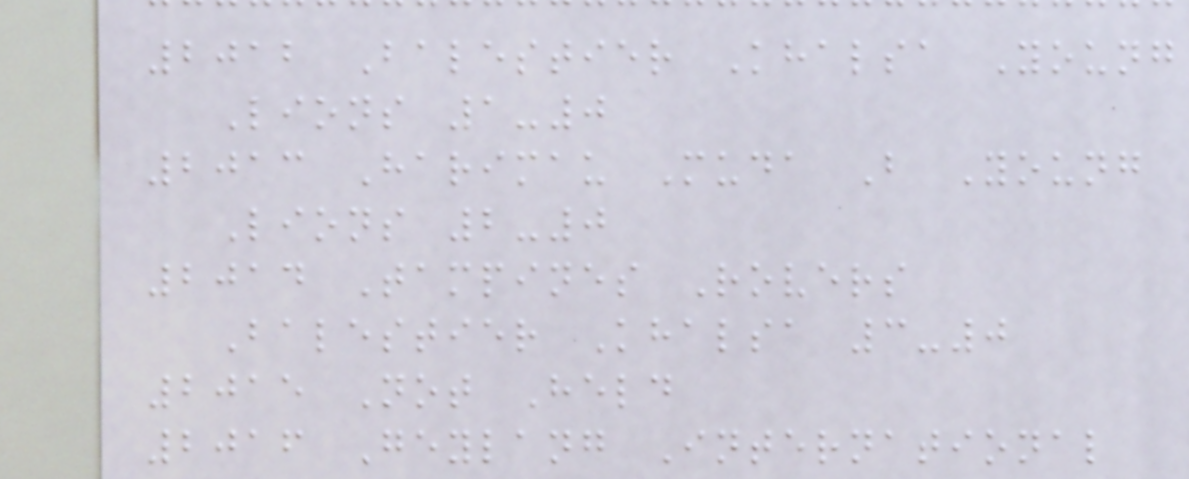2012 Balestier Khalsa Young
Lions 1-0
2013 Harimau Muda B Young
Lions 2-0
2014 Tampines Rovers
Balestier Khalsa 3-0
2015 Not Held
2016 Geylang International
